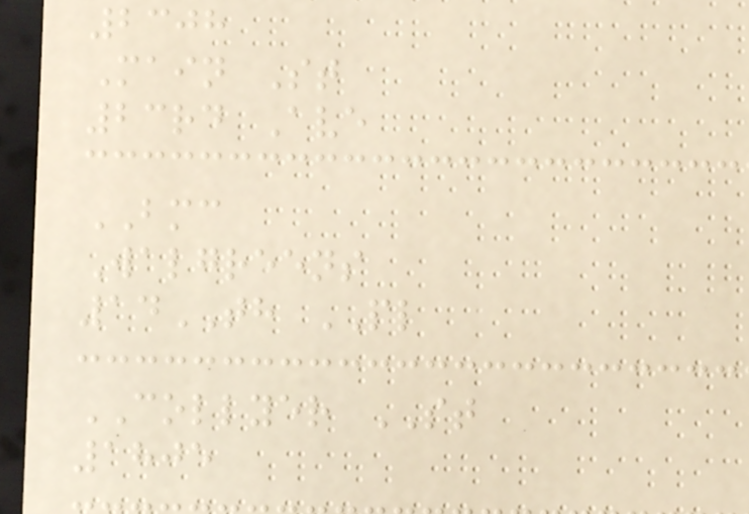2308
Main St
23rd Ave
BMC
Walgreens
14TH PL
COLLYER ST
1805
